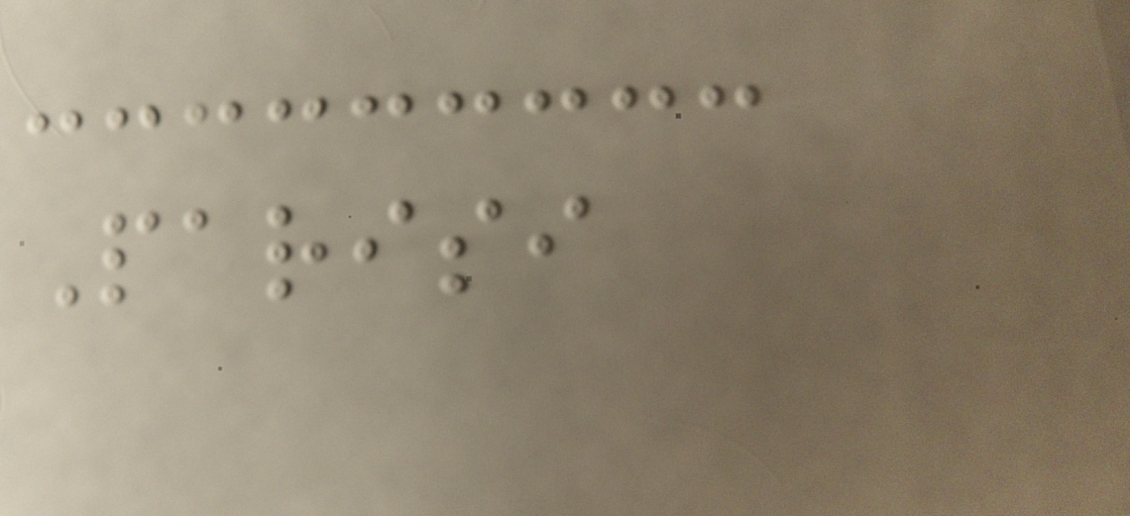Parisi
